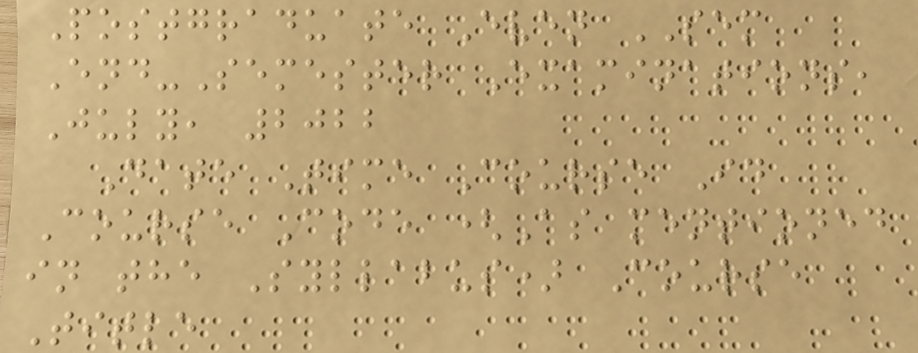Postgraduate Even SEM
End-Semester Examinations,
July, 2022
Date Time Course Id
Course Code (As mentioned
in the Syllabus) Course
Title
